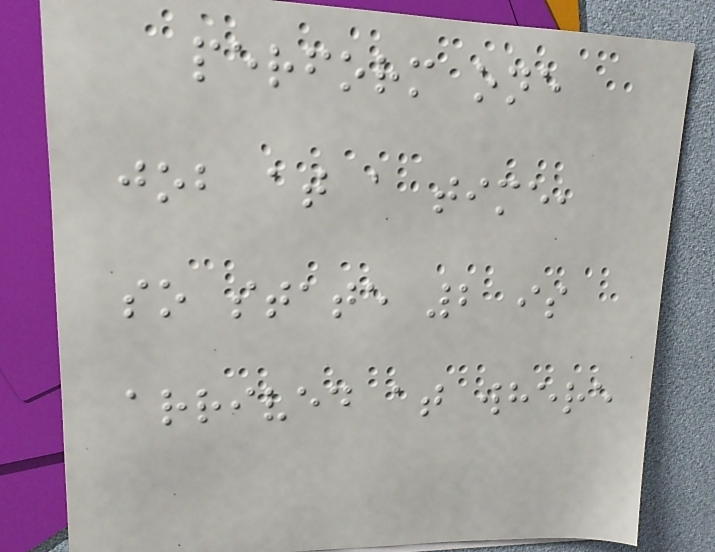perform one
job at a time,
so state 2 is
arrived at where
